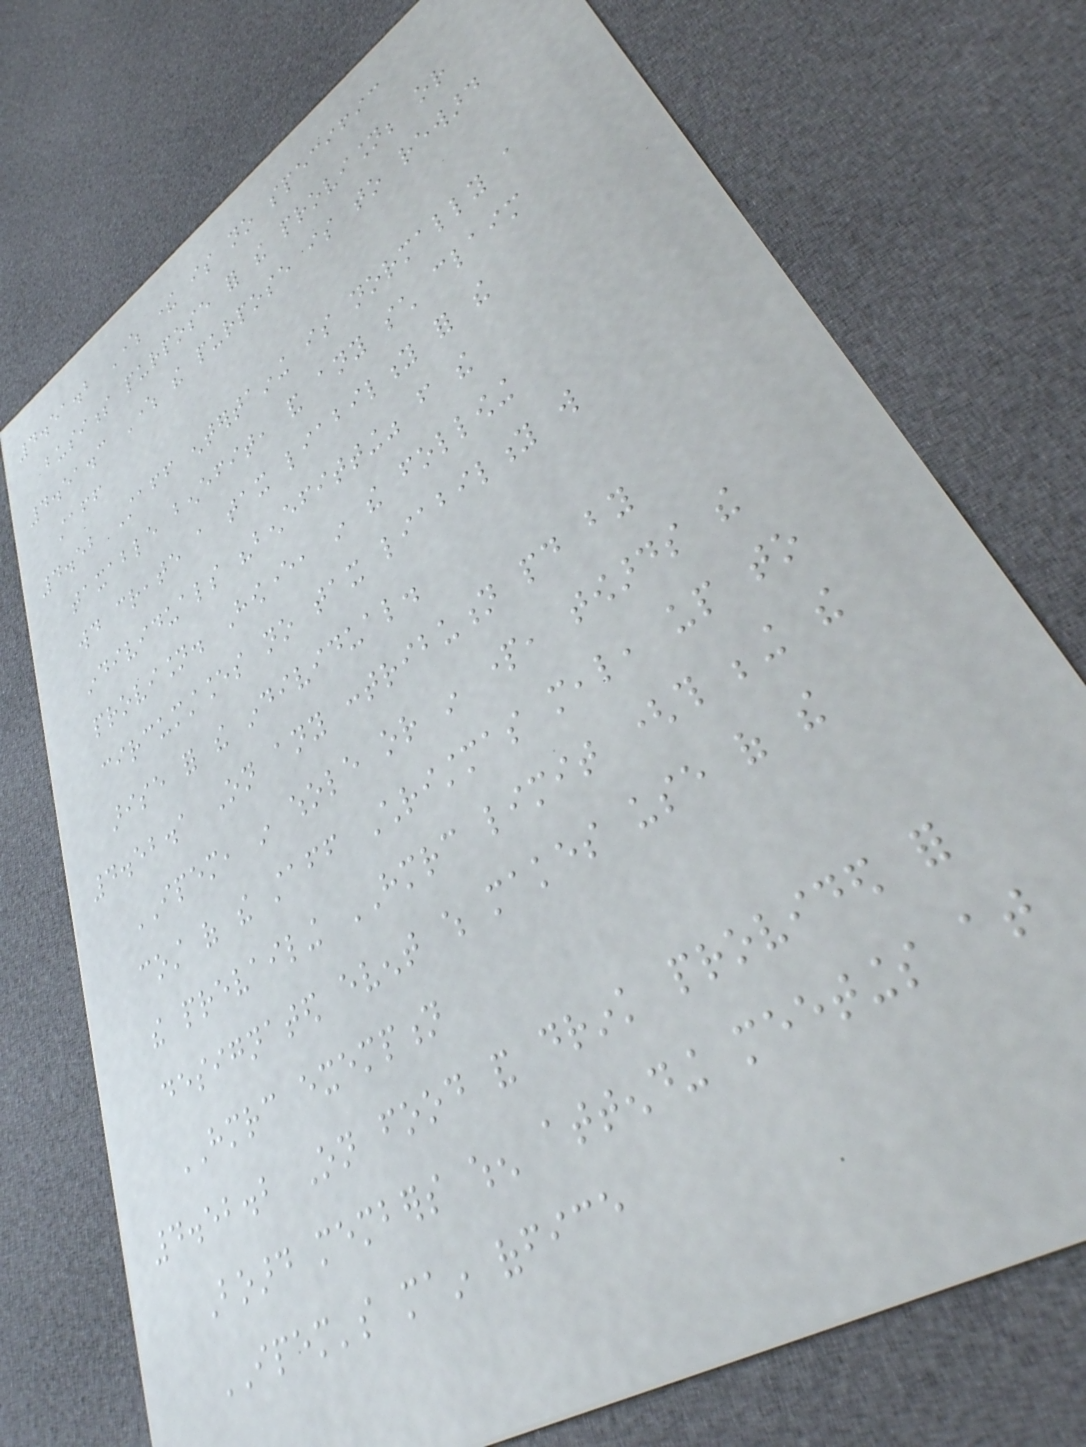4.51.2 Where there is no specific
business purpose for the provision; or
4.51.3 Where the purpose is to reward
staff
4.52 Staff entertaining is normally a
taxable benefit, and any such claim
would create a tax liability for the
individuals "benefitting" from the
provision. However, in the following
circumstances no tax liability will
arise for the individual.
4.52.1 On any contribution paid by
IPEM, in whole or in part, towards the
cost of the staff Christmas meal, up to
the prevailing HMRC limit (this being the
designated event which makes use of the
HMRC exemption
4.52.2 On food and drink provided for
Board members when attending meetings at
IPEM's main office
